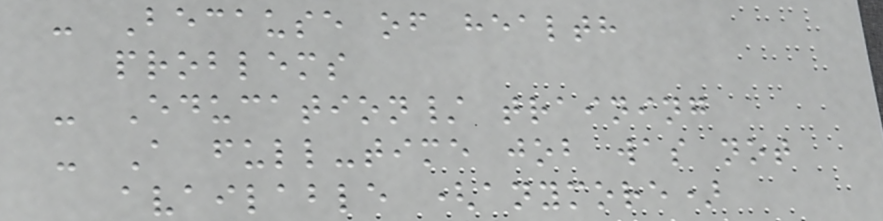- Because of health
problems
- Education/ training
- A full-time job was not
available (anymore)
